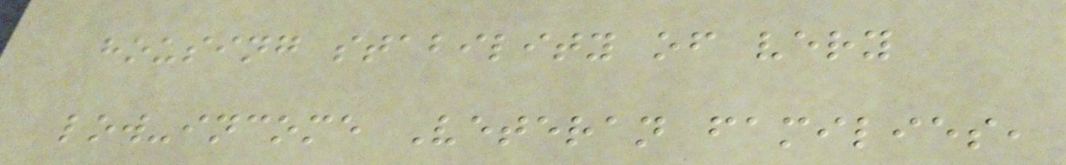housing stability of very
low-income Veteran families,
